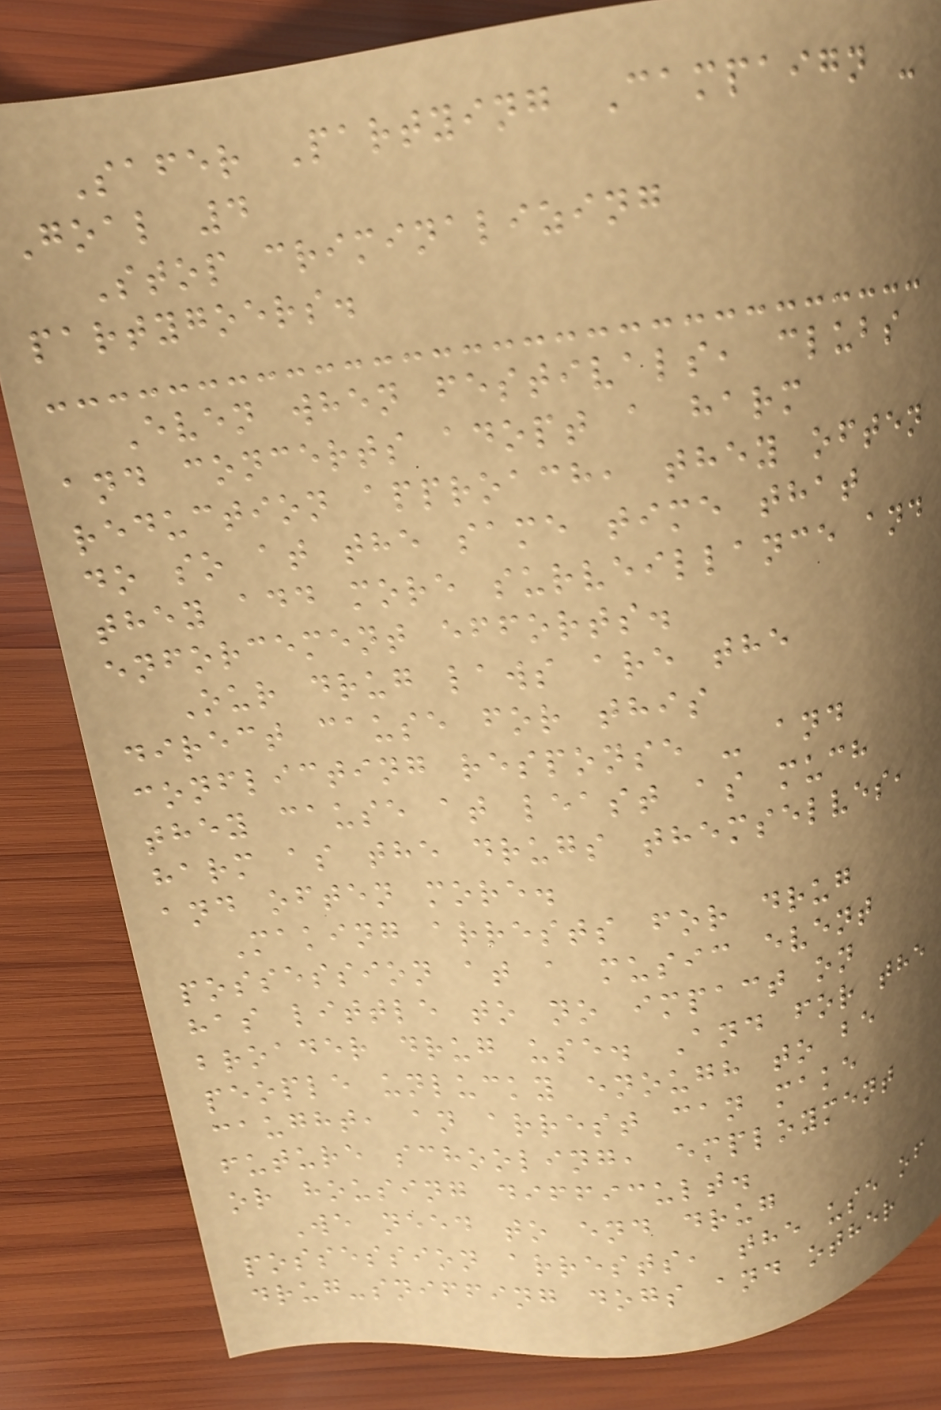Safer Partying Campaign -
Goal 4
Stop criminalizing
partygoers.
Even when festivals, clubs
and concerts adopt a harm
reduction approach, they often
do so at the same time that
they add more surveillance and
enforcement efforts.
Our drug laws are the
direct cause for this
conflicting response - and
they cause at least as much
harm as the drugs themselves,
and often more.
Making arrests for drug
possession at a music event
has little to no impact on
broader drug use. And for the
people unlucky enough to be
caught, an arrest can make
future schooling, employment
or housing difficult.
We need to end drug
possession arrests, the use of
drug-sniffing dogs and other
